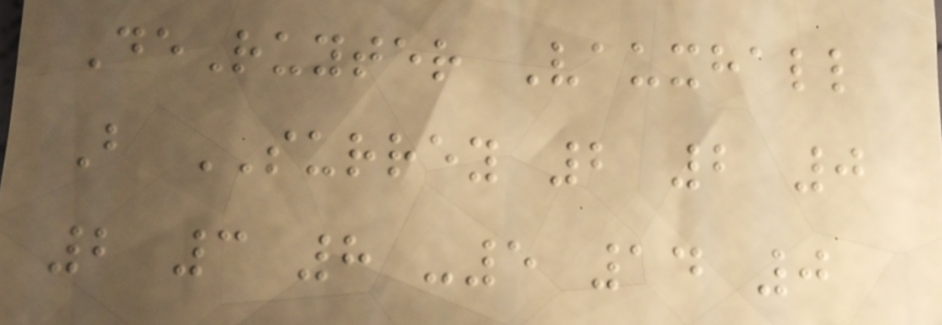DeRuyter Vauxhall
B SURREY 2 2 0
2 3 8 -5 14 0
